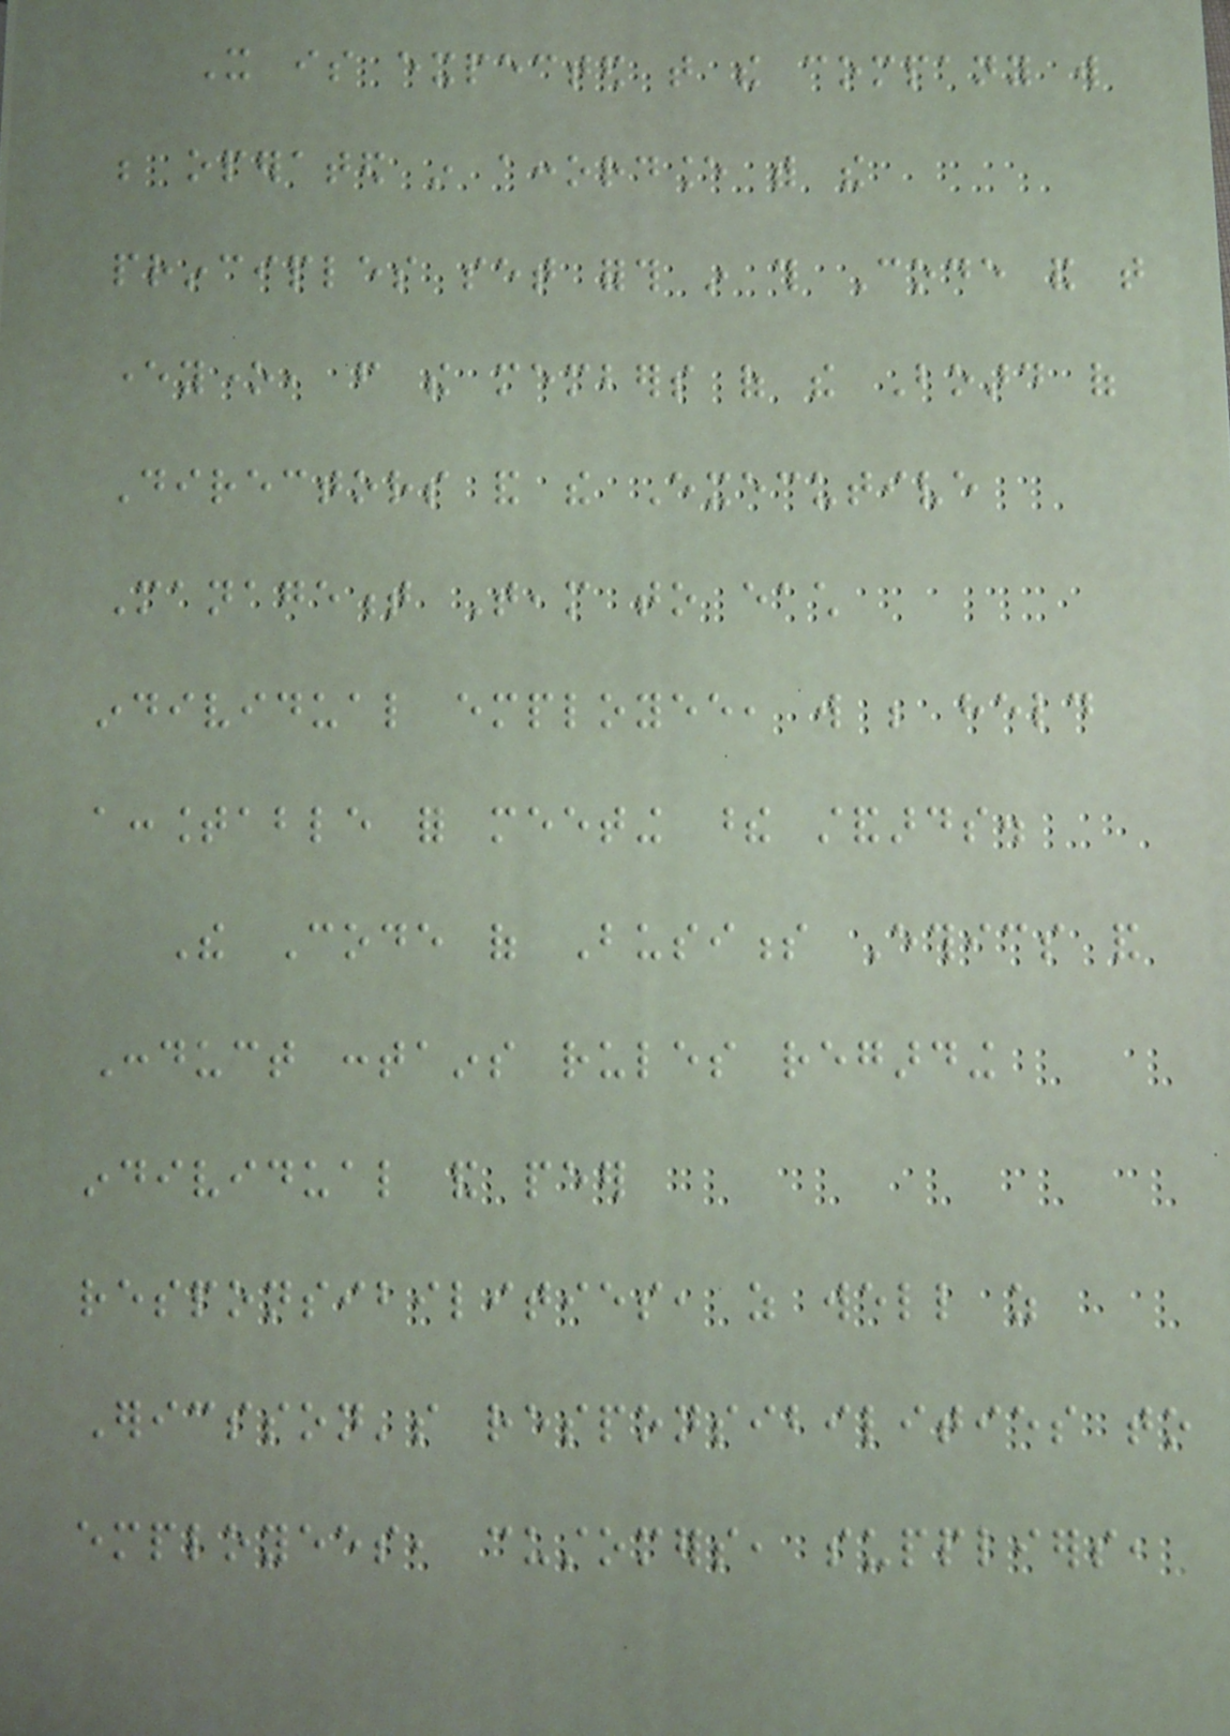It is expected that the company will
be operated in accordance with the
principles set forth in this Code and that
everyone, from the members of the Board of
Directors and the Executive
Management Team to each
individual employee, will be held
accountable for meeting these standards.
The Code of Business Ethics and
Conduct contains rules regarding
individual and peer
responsibilities, as well as
Ericsson's responsibilities to
employees, customers, suppliers,
